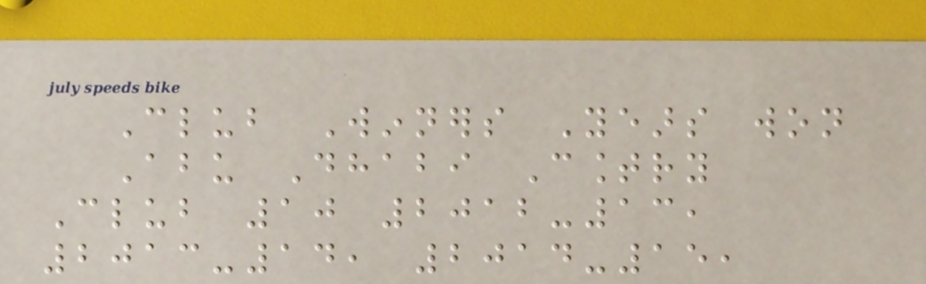Club Winners Years won
Abu Dhabi Country
Club 10 2012-13,
2013-14, 2014-15,
